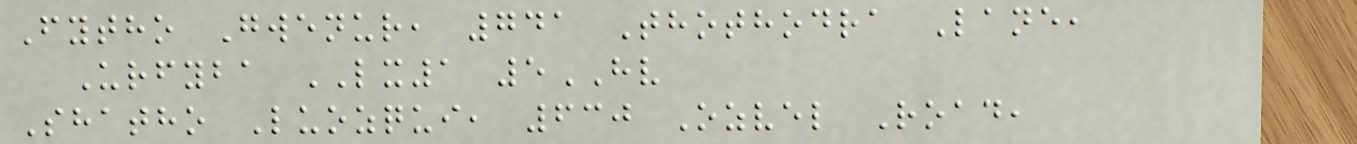Fytho Gwenur, 741 Thothodra Lane,
Urfyba LX1 5HV
Shatho Luozqui, 630 Ozvel Road,
